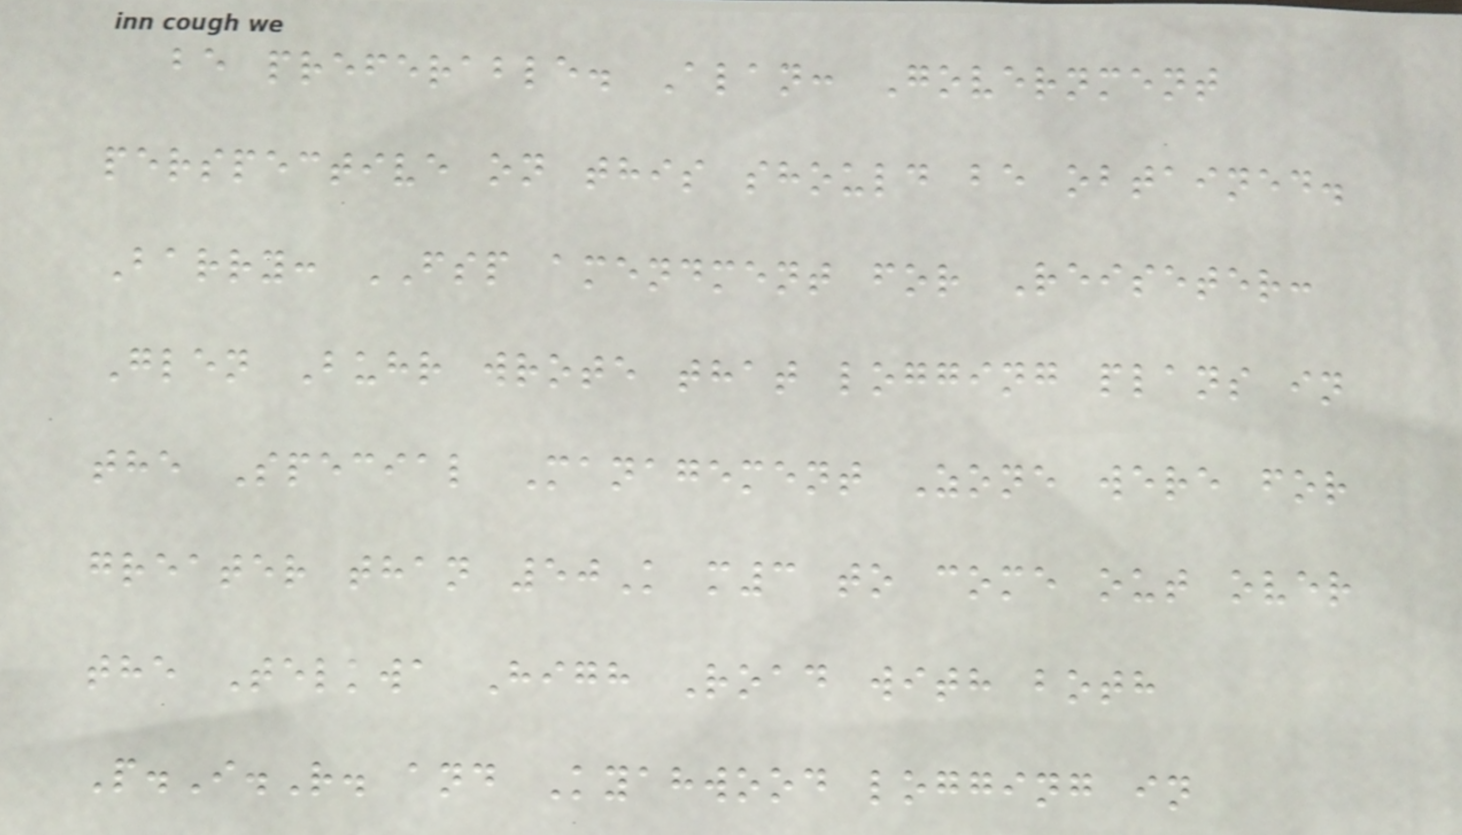be preferable. Alan: Government
perspective on this should be obtained.
Barry: FSP amendment for Reiseter:
Glen Buhr wrote that logging plans in
the Special Management Zone were for
greater than 50K m3 to come out over
the Telkwa High Road with both
P.I.R. and Kyahwood logging in
